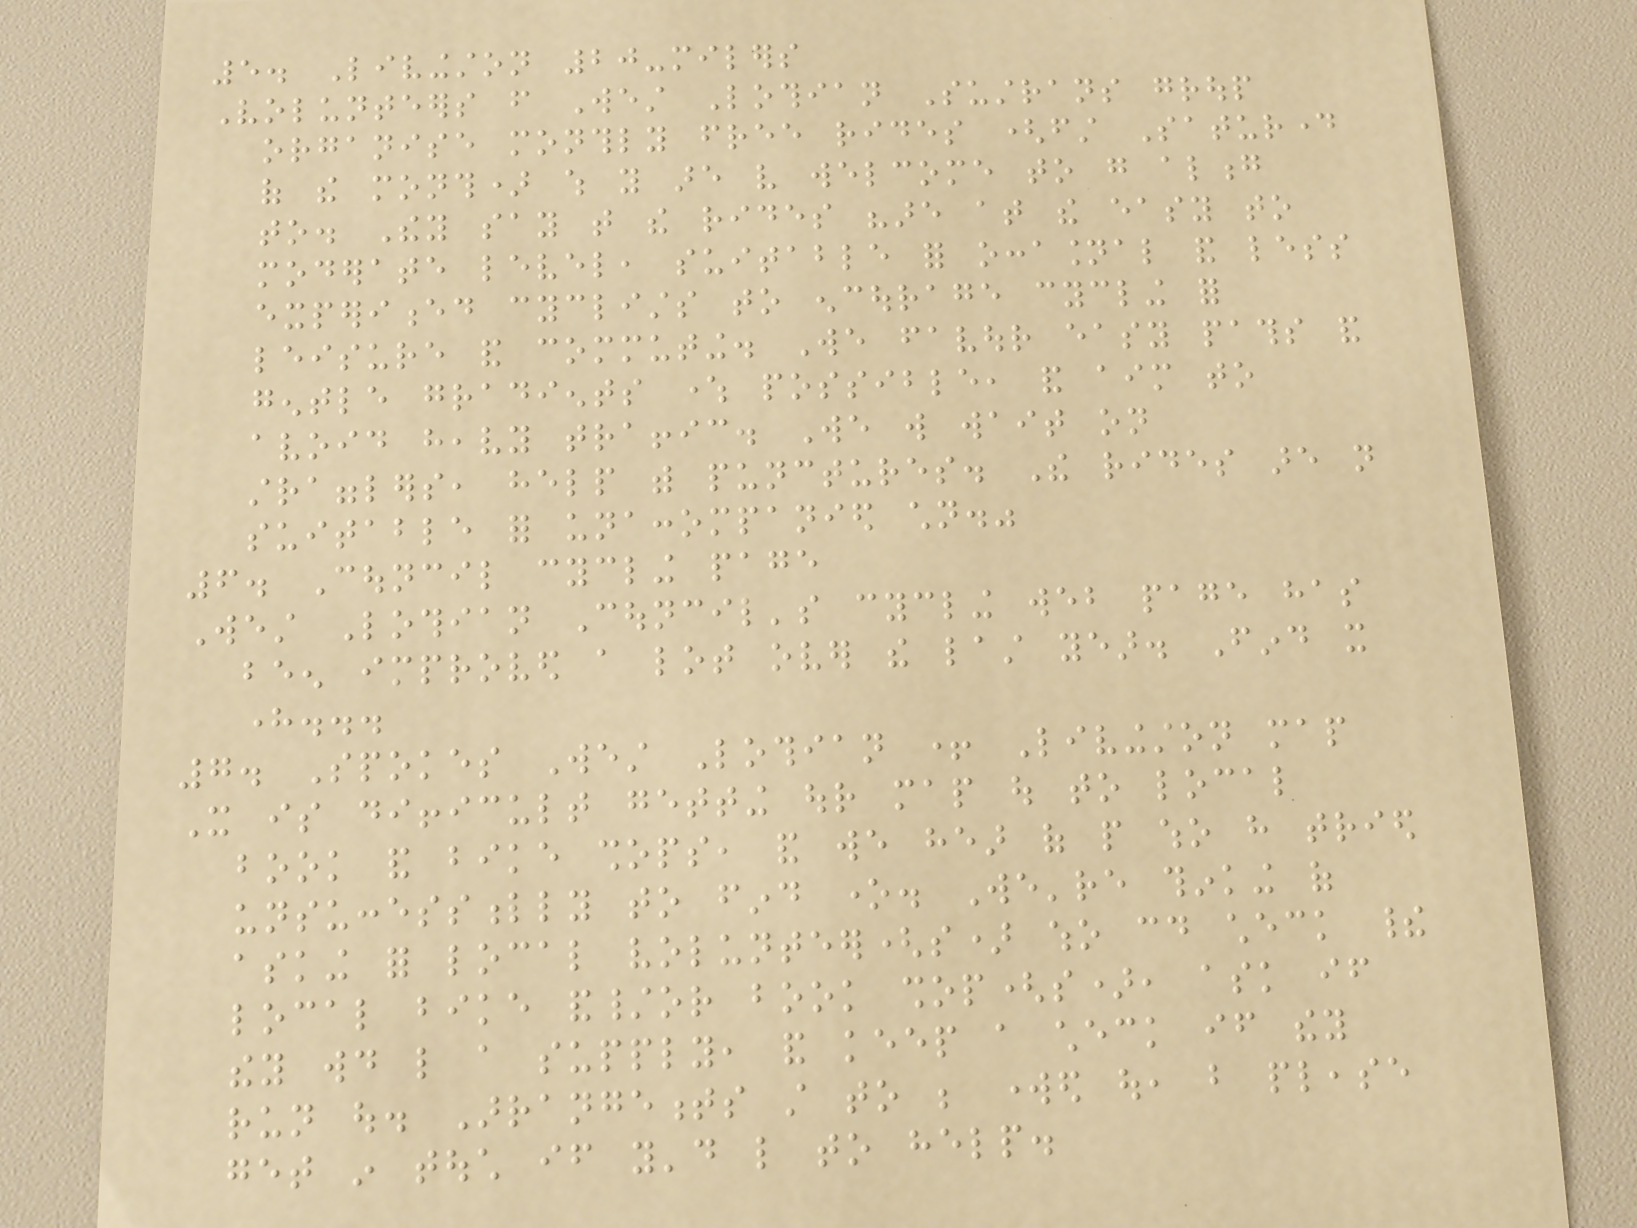5. Livingston 20-milers
Volunteers from West Lothian Sustrans group
organise monthly free rides (first Saturday
of the month) which you are very welcome to go along
to. They say that the rides "are at the easy to
moderate level, suitable for occasional and less
experienced cyclists to encourage cycling for
leisure and commuting. We favour easy paths and
gentle gradients where possible, and aim to
avoid heavy traffic. We will wait on
stragglers, help with punctures. The rides are not
suitable for unaccompanied children."
6. Council cycling page
West Lothian Council's cycling web page has
been improved a lot over the last year. Find it
here...
7. Spokes West Lothian + Livingston map
It is difficult getting our map out to local
book and bike shops, and we hear of people who have tried
unsuccessfully to find one. We're thinking of
asking for local volunteer(s) who could check their
local bike and/or book shop(s), ask if
they would like a supply, and keep a check if they
run out. Arrangements still to be worked out, but please
get in touch if you'd like to help.
